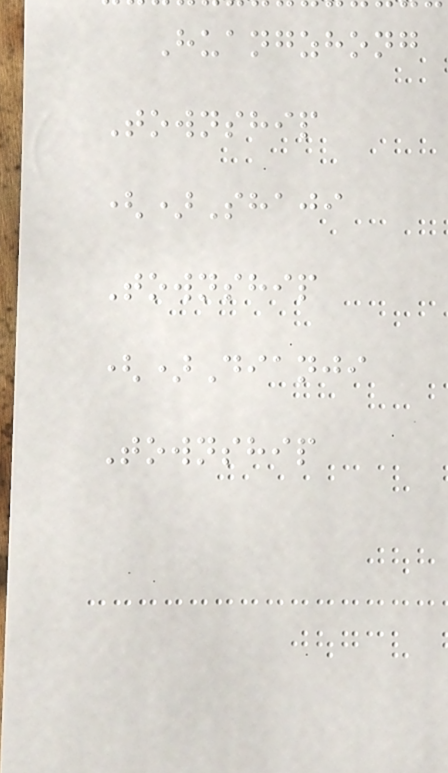Huangzhong
Township
()Shaji
Township
()Dianji
Township
